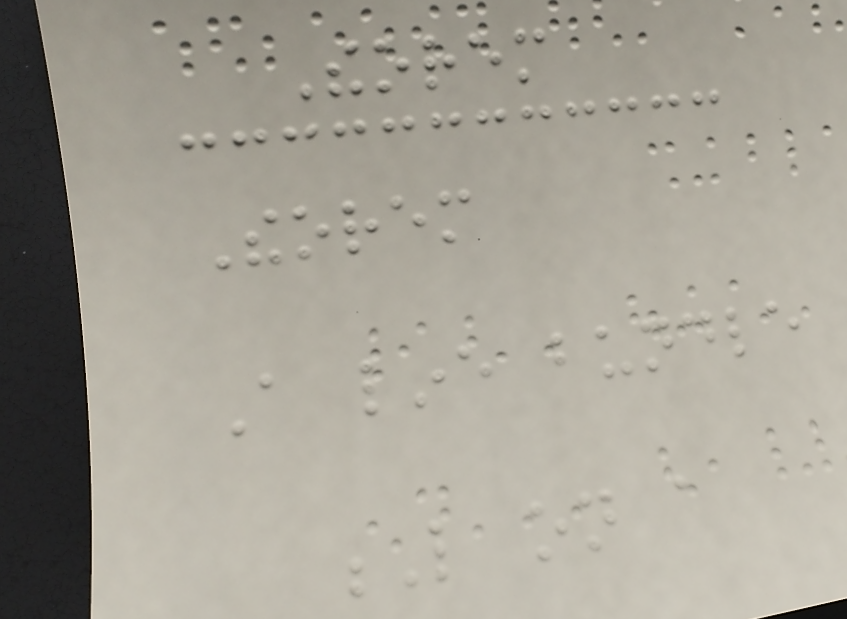Theorem
Theorem
A line bundle
L on a
